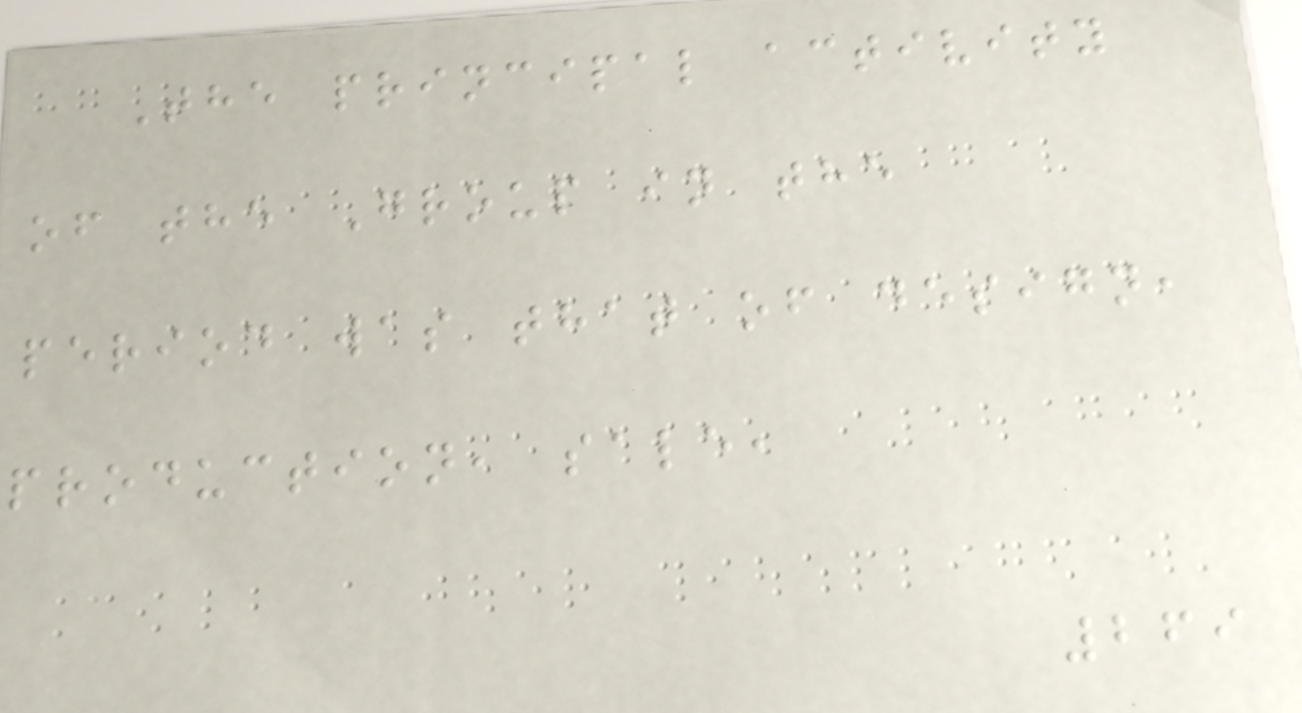The principal activity
of the Group in the
period was that of design,
production, sale,
269
